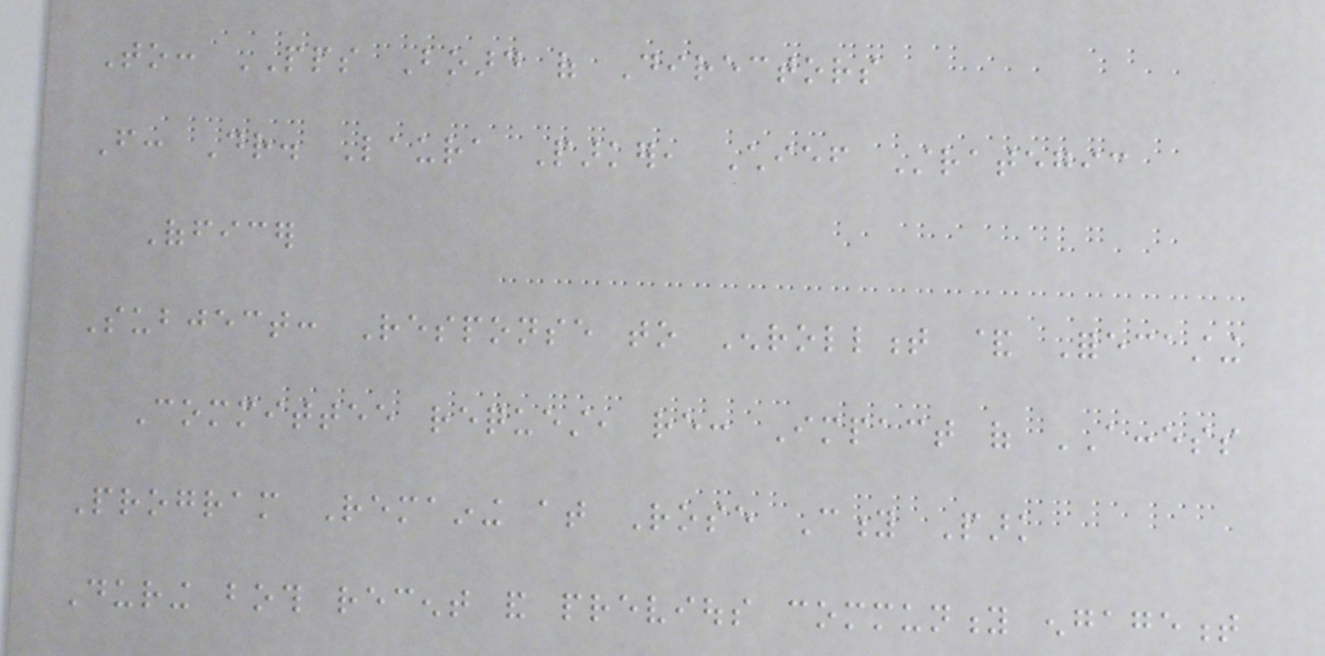To: PPS Board of Directors
From: Dr. Laura Parker, Chief Strategic
Officer
Subject: Response to Enrollment & Forecasting
Committee request, re: Impact of ACCESS
Program Remaining at Rose City Park
During both recent and previous community engagement
